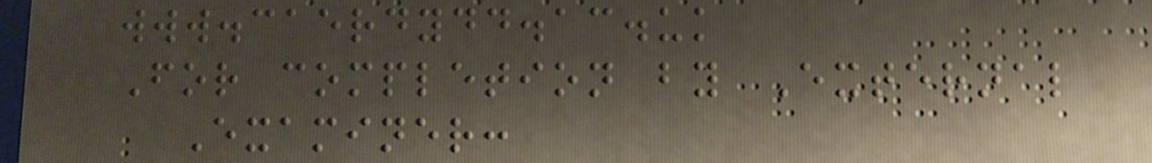www.caerdydd.ac.uk
For completion by External
Examiner:
